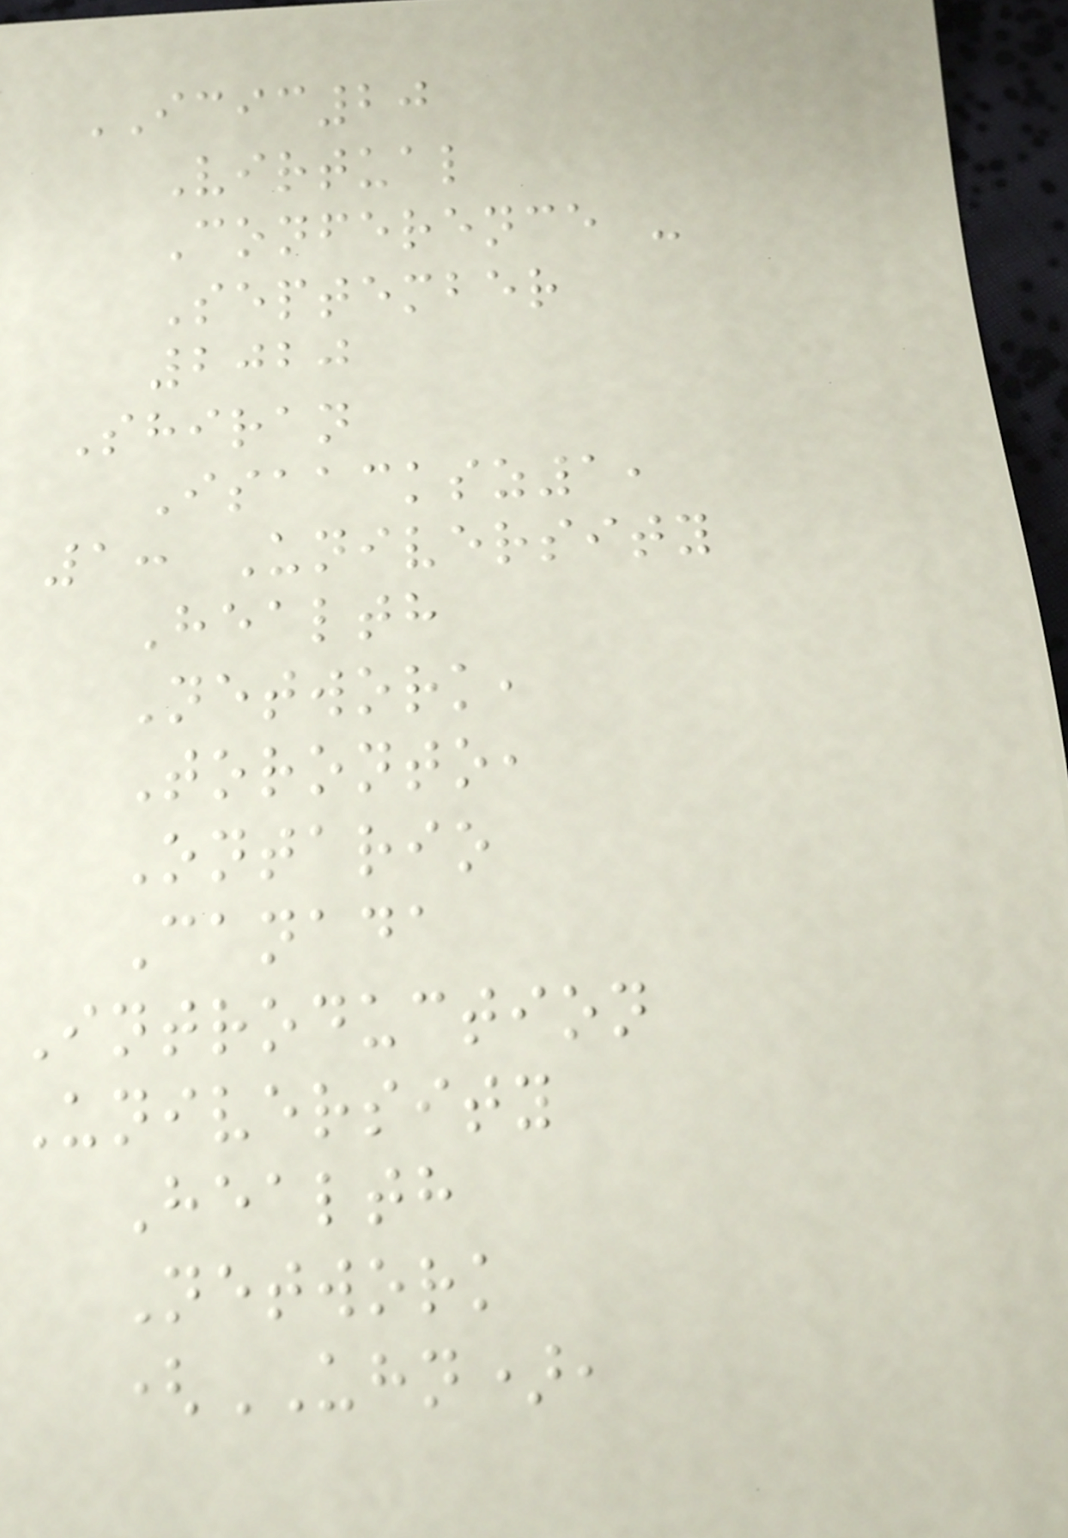ICIC20
Virtual
Conference -
September
2020
Shiran
Isaacksz1,
1: University
Health
Network,
Toronto,
Ontario
Canada
Introduction
University
Health
Network
(UHN),
